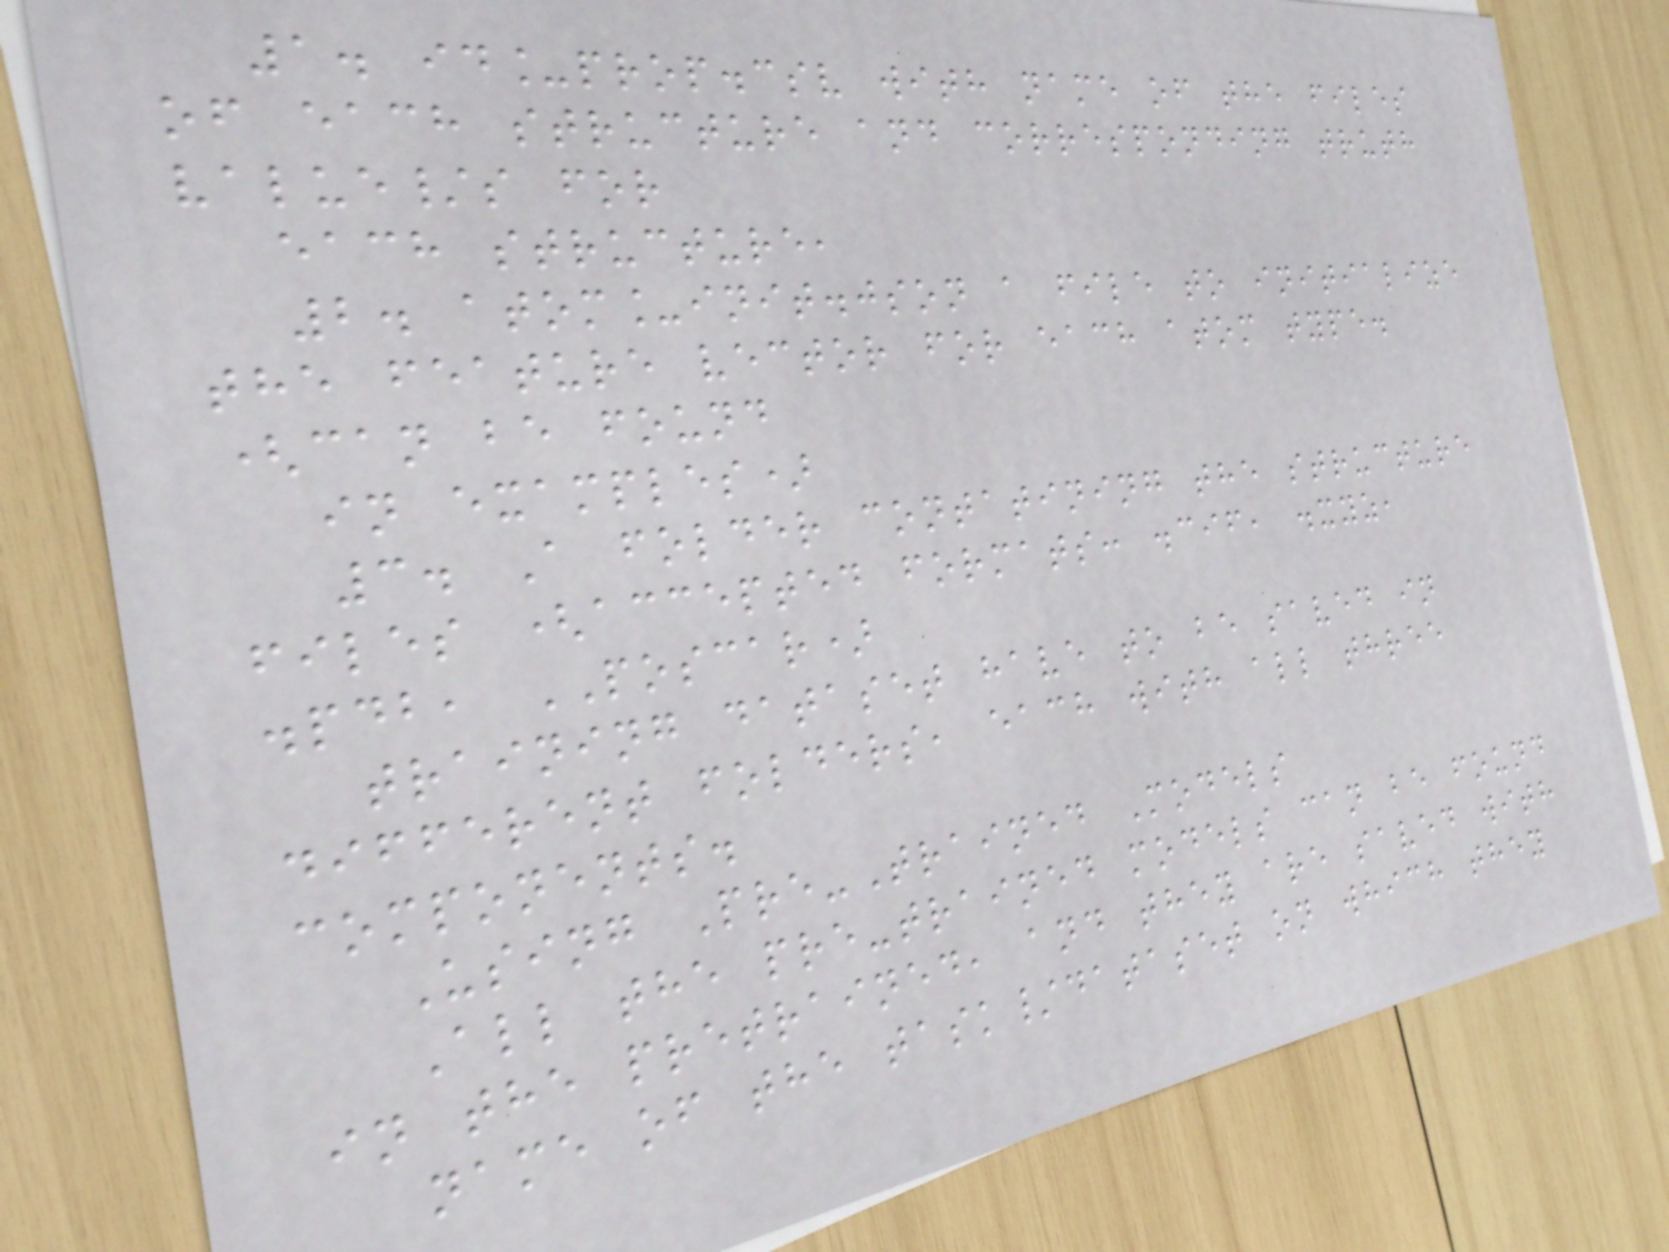1. id_prop.csv with name of the files
of each structure and corresponding truth
value/s for
each structure,
2. atom_init.json a file to initialize
the feature vector for each atom type.
(can be found
in examples)
3. A folder contatining the structure
files (accepted formats: .cif, .xyz,
.pdb, POSCAR)
training dataset have to be saved in
different folders, each with all three
components.
Using Pre-Trained Models
All the pre-trained models can be found
in the pretrained, and they are saved with
name of the task/dataset on which they
